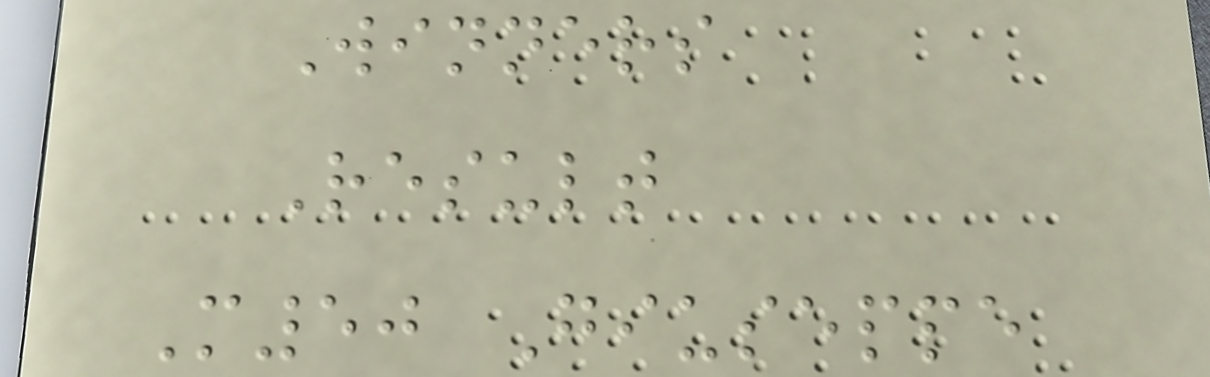Winners
Result
M50 Giuseppe
